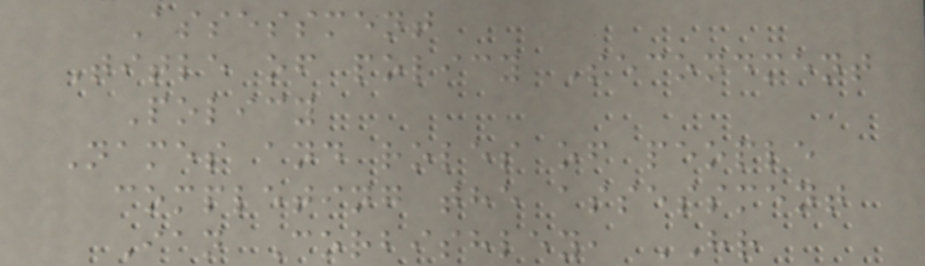Assessment
Title of policy Secondment
Policy
Names and roles of people
completing the assessment
Ian Corbishley, HR
